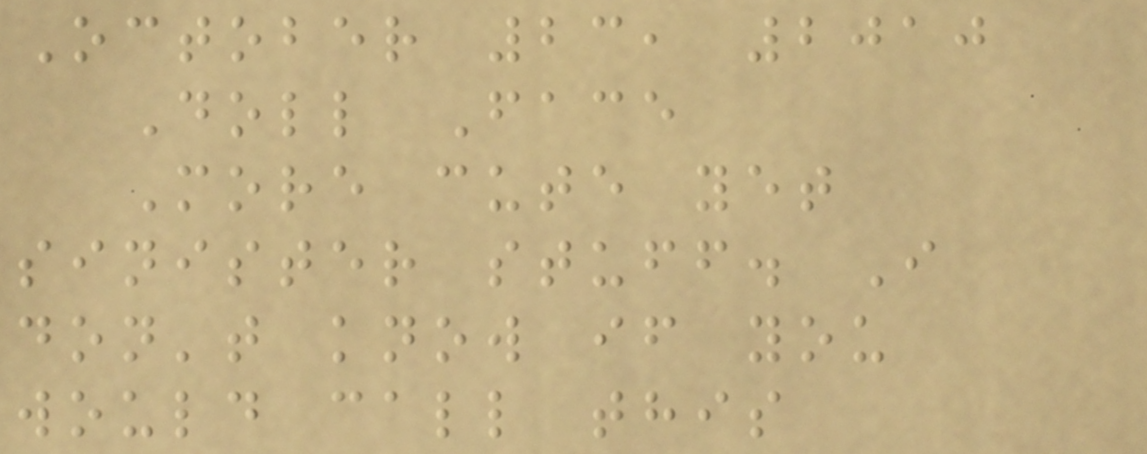October 23, 2010
Doll Face
More cute yet
sinister stuff. I
don't know if you
would call this
